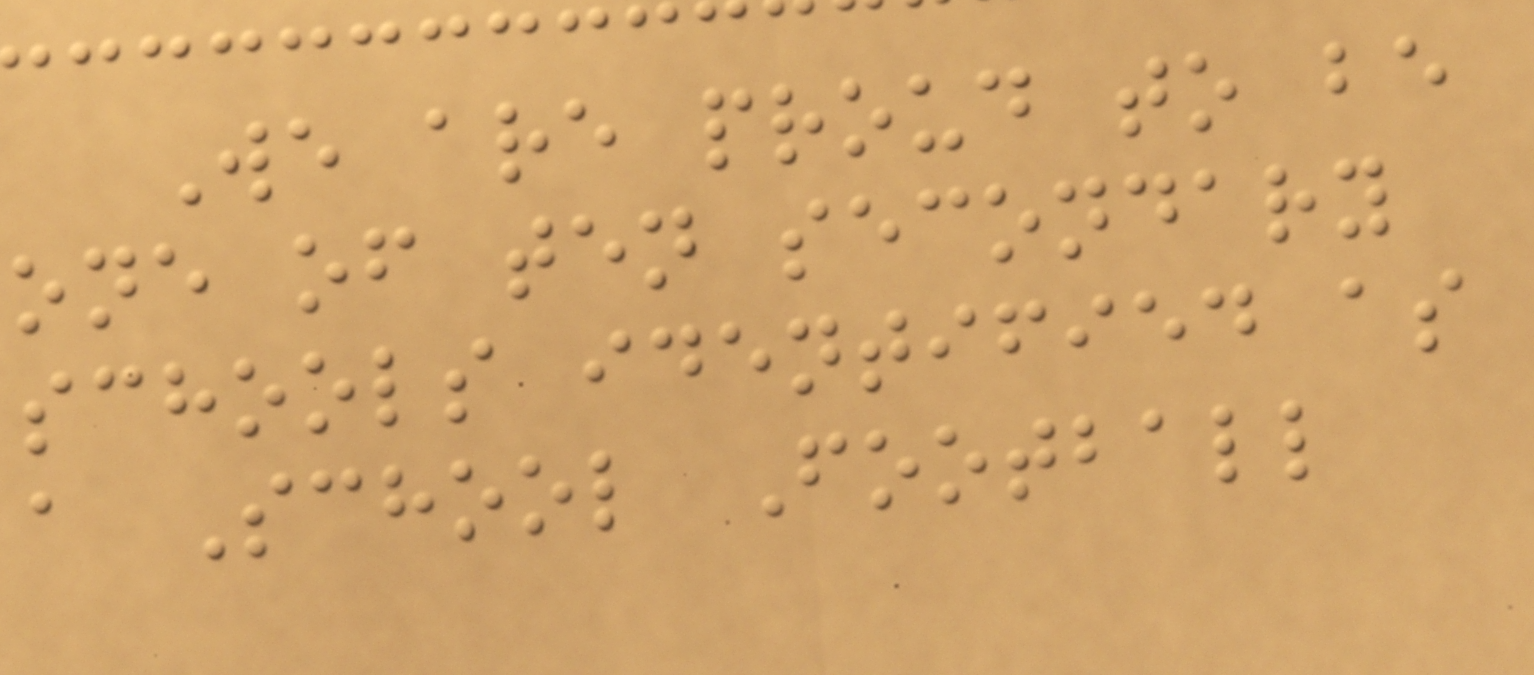We are proud to be
one of ten secondary
schools identified as
a School Football
